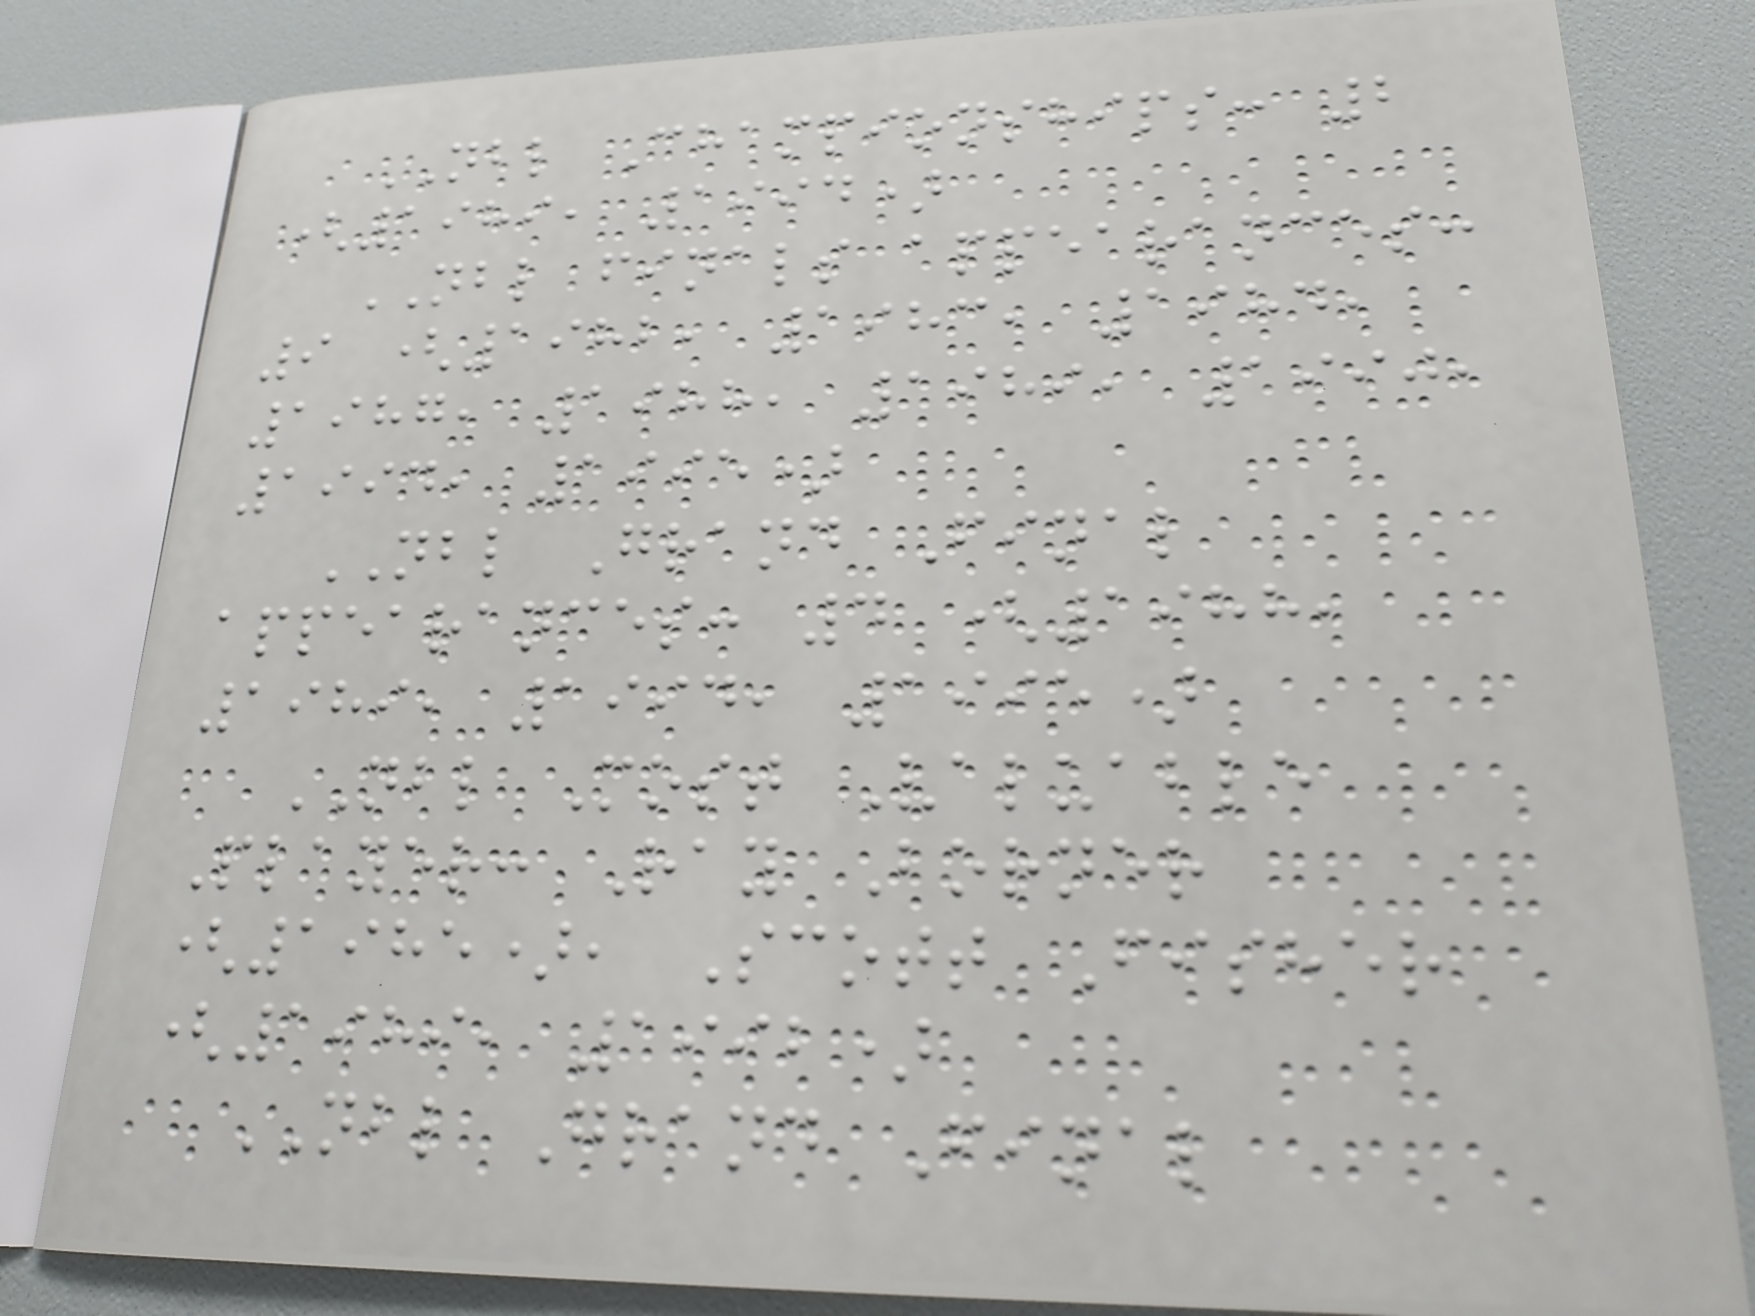NBL Championships: 2
(1989, 1994)
NBL finals appearances:
9 (1982, 1983, 1984,
1987, 1988, 1989, 1990,
1994, 1995)
NBL Grand Final
appearances: 4 (1988,
1989, 1994, 1995)
NBL Most Valuable
Player: Ray Borner
(1985), Scott Fisher
(1989, 1992)
NBL Grand Final
